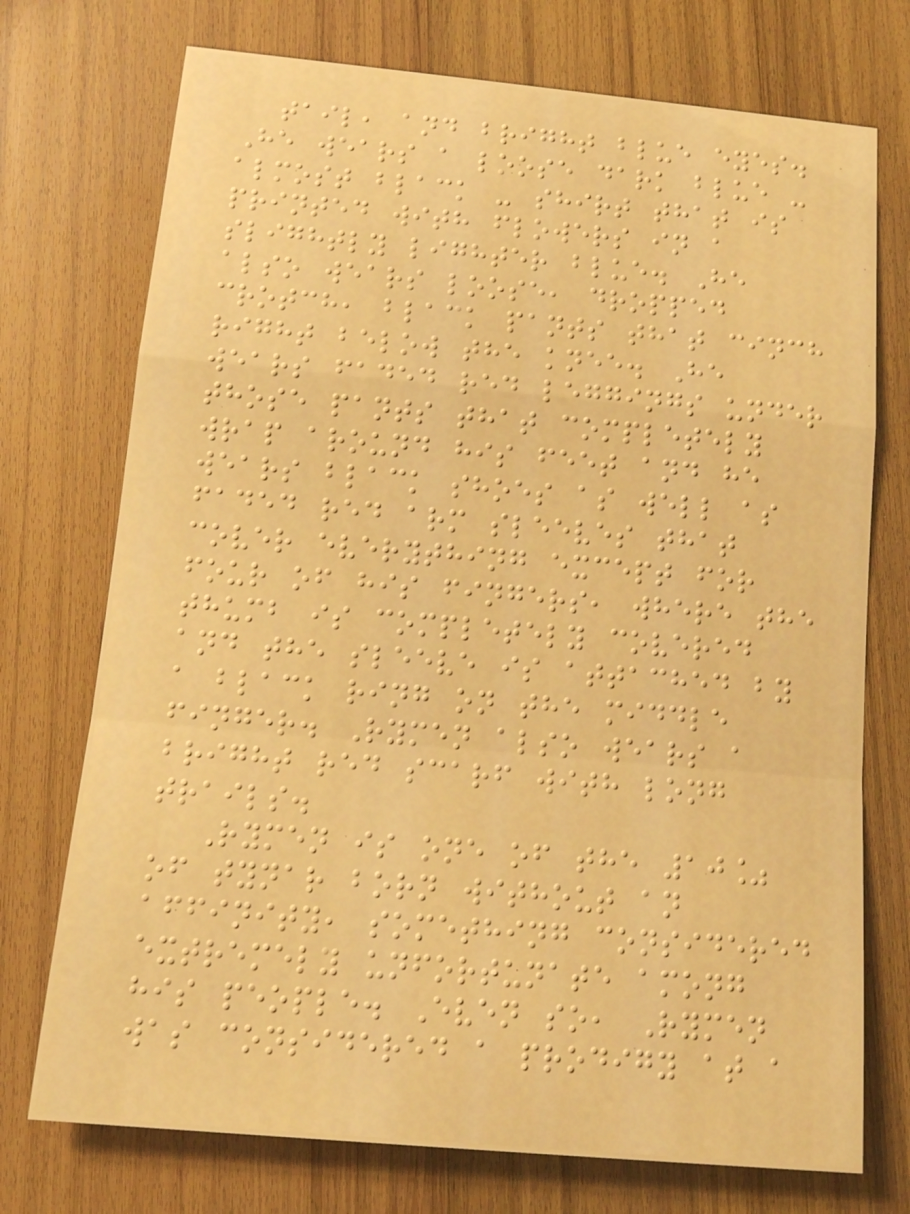tail, and bright blue eyes.
He wears a loose dark blue -
almost black - shirt that is
printed with flowers in a
slightly lighter blue. He
also wears loose, dropped
crotch, black pants that cinch
right below the knee. He
wears faded red leggings under
those pants that completely
wrap around his feet and he
wears black shoes as well as
faded red arm sleeves that
cover everything except for
four of his fingers, where the
thumb is completely covered
and the sleeve is attached by
a black ring on the middle
finger. Rymen also wears a
bright red scarf with long
trails.
Rymen is one of the 10%
of tynar born without an
affinity, something considered
extremely unfortunate among
his people. Even so, Rymen
was considered a prodigy at a
